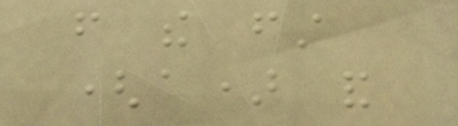from the first
(a) and
